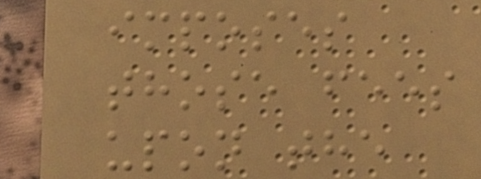imposes
those fees
upon the
